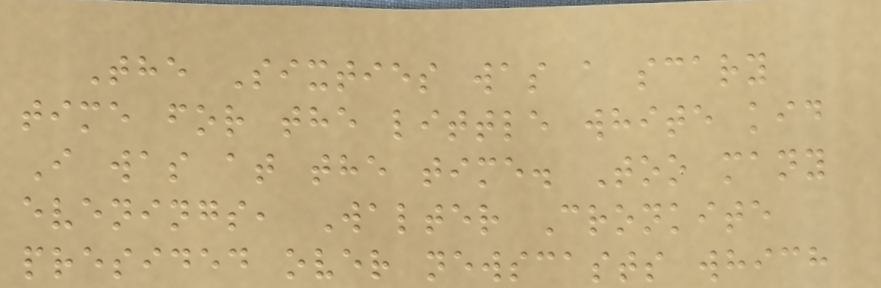The Sixties was a scary
time for the little white kid
I was at the time. Too many
evenings, Walter Cronkite
presided over newscasts which
